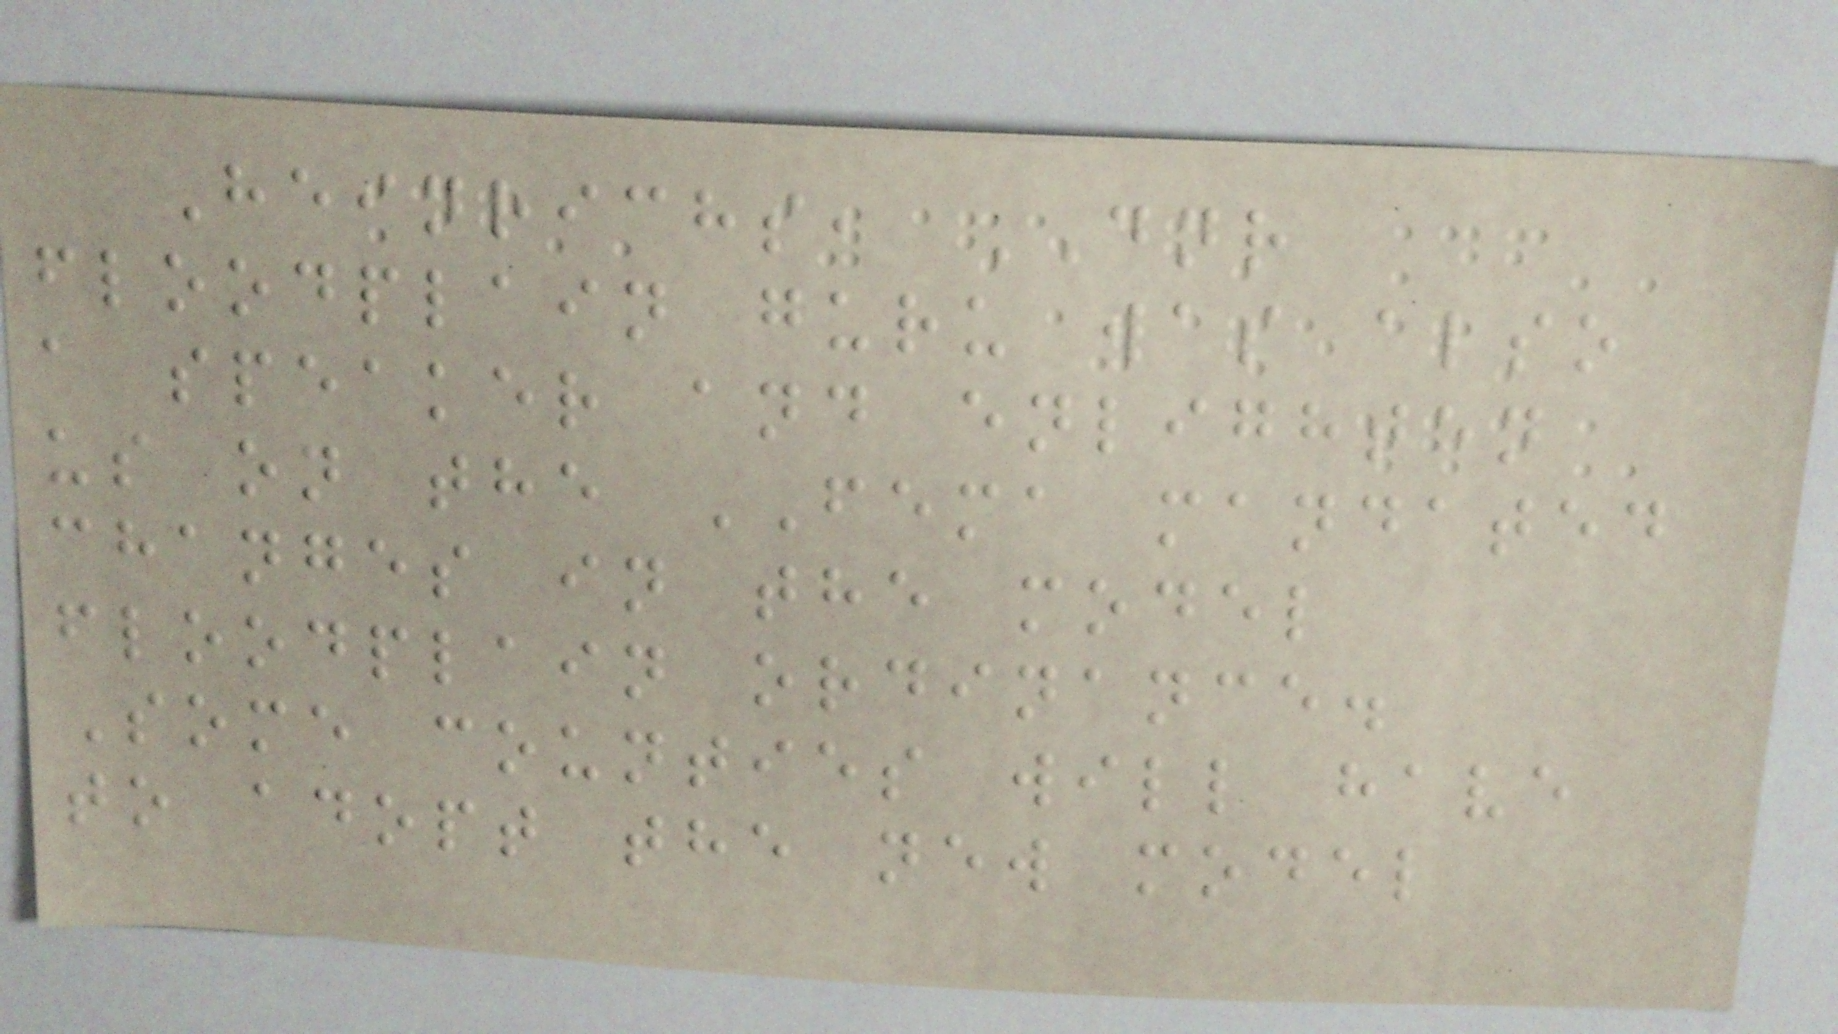Heinrichs, DNR
floodplain guru was also
a speaker and enlighten
us on the FEMA mandated
changes in the model
floodplain ordinance.
Some counties will have
to adopt the new model
